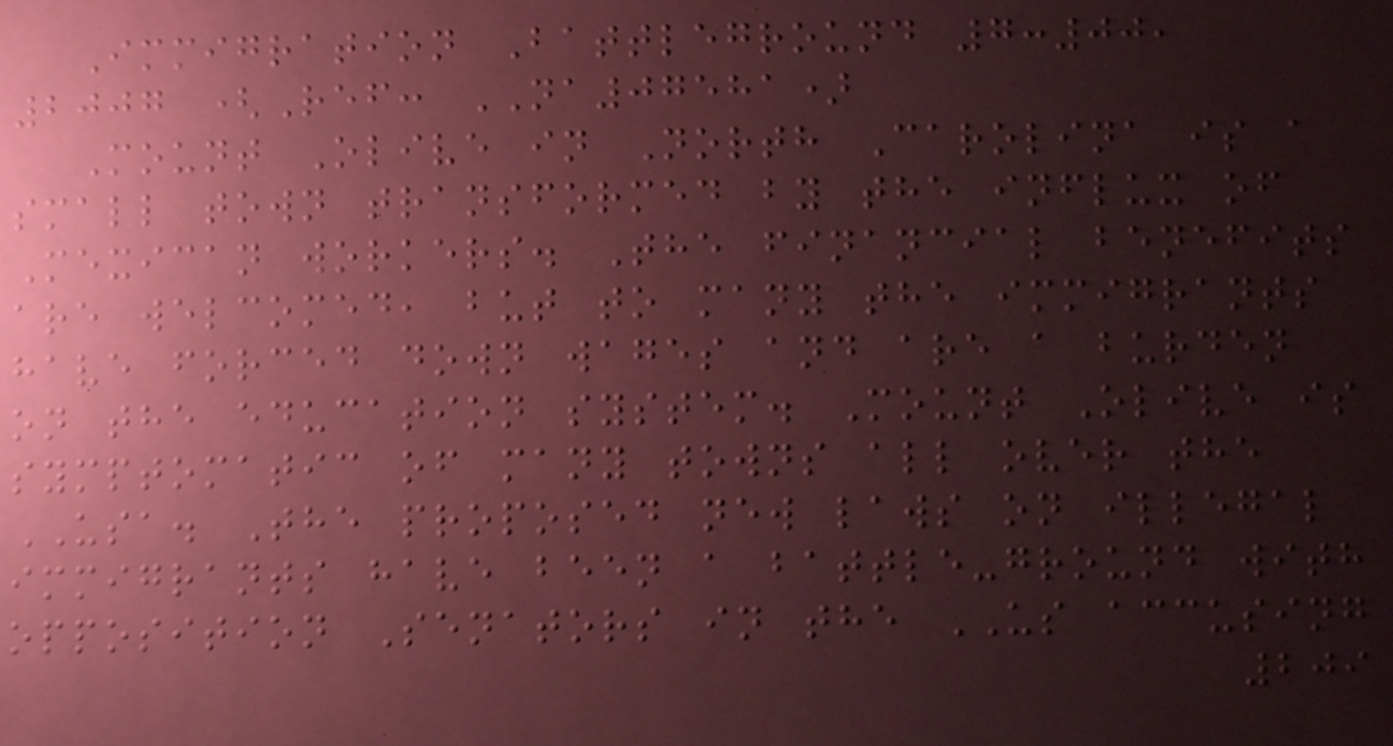Immigration Battleground 7:00,
2007 (Ref: NA07581)
Mount Olive in North Carolina is a
small town transformed by the influx of
Mexican workers. The financial benefits
are welcomed, but to many the immigrants
have forced down wages and are a burden
on the education system. Mount Olive is
symptomatic of many towns all over the
USA. The proposed new laws on illegal
immigrants have been a battle-ground with
opposition Senators in the US accusing
209
